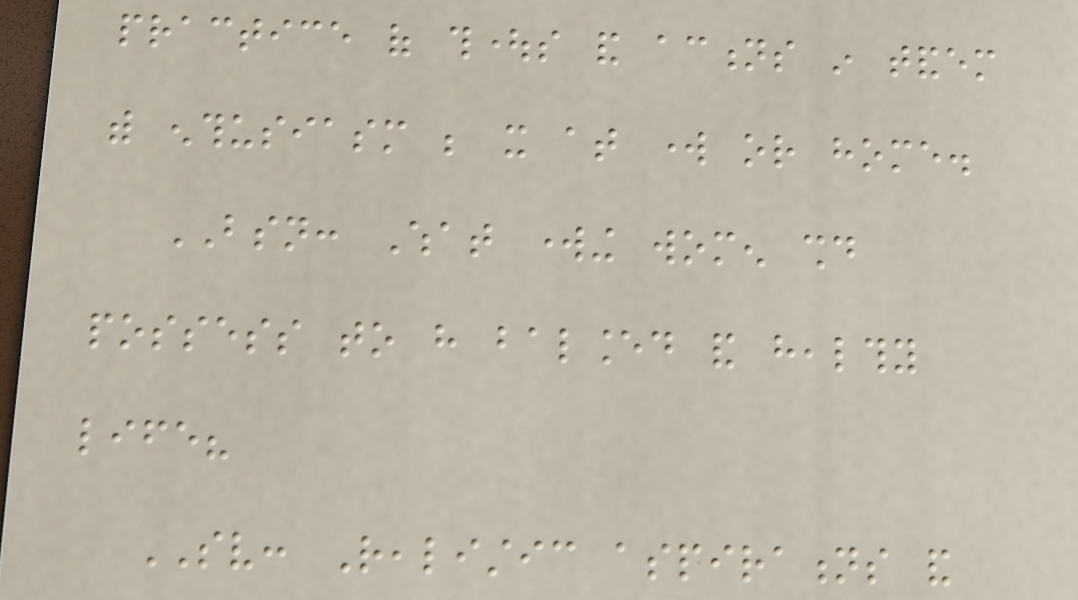practice of thoughts and actions in tandem
with enthusiasm be it at work or home.
BSN: What working women should
possess to have balanced and healthy
life?
SV: Realistic aspirations and
